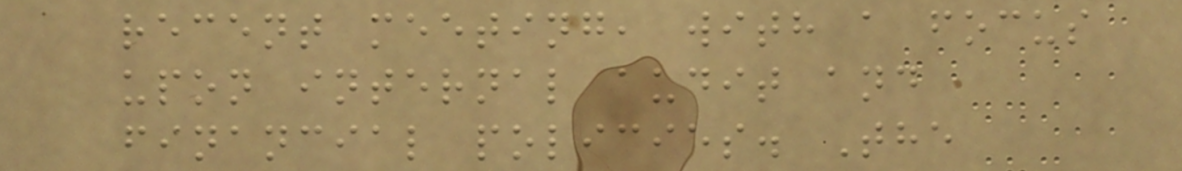recent meeting, with a focus
upon internal audit and
financial policies. The
